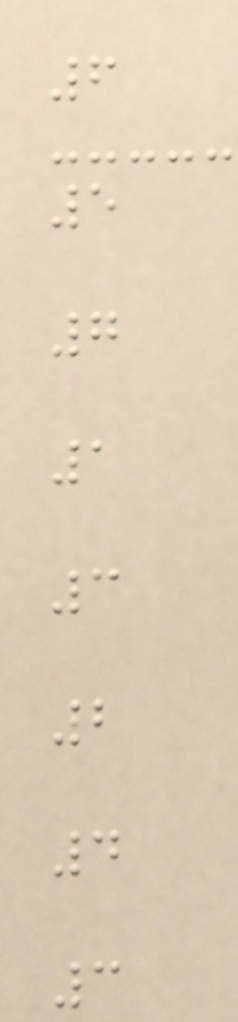6
5
7
1
3
2
4
3
